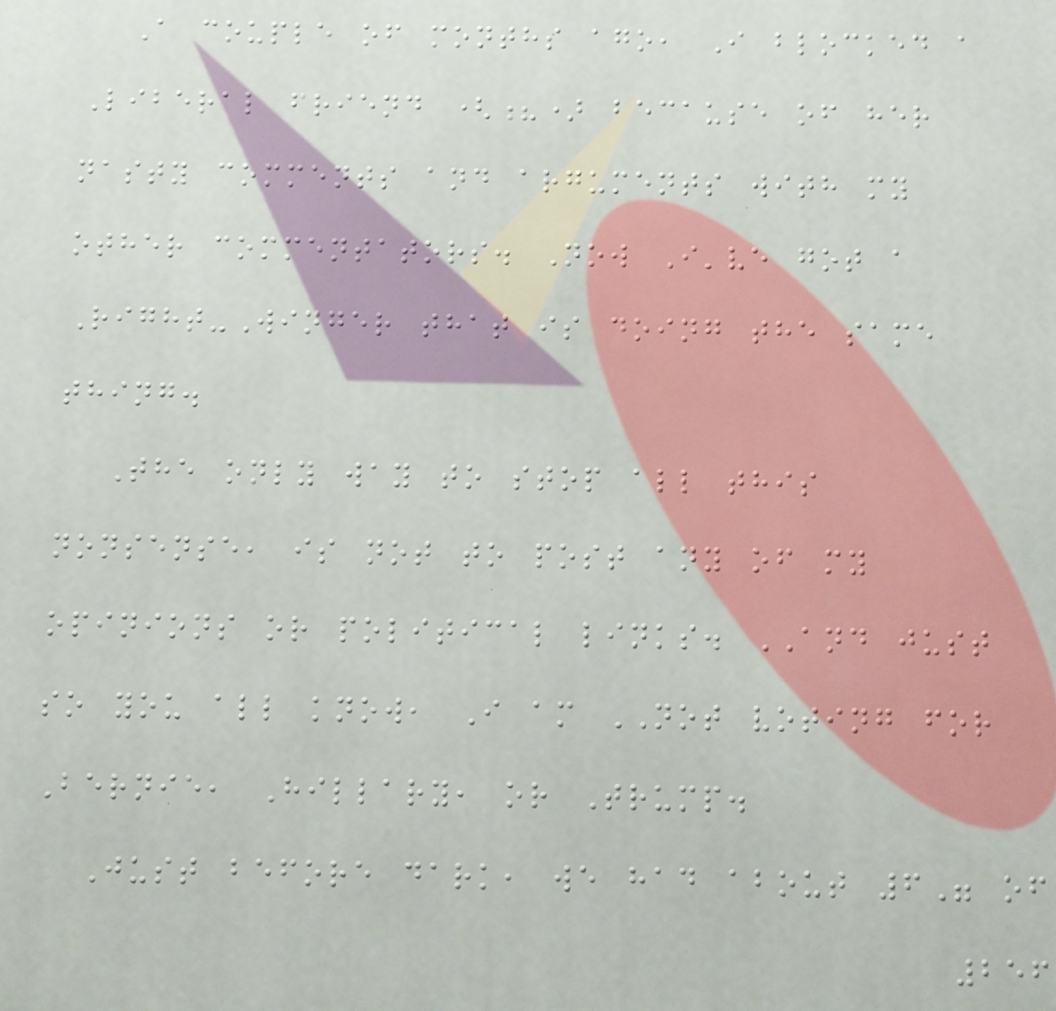A couple of months ago, I blocked a
Liberal friend (?) because of her
nasty comments and arguments with my
other commentators. Now I've got a
Right-Winger that is doing the same
thing.
The only way to stop all this
nonsense, is not to post any of my
opinions or political links. AND just
so you all know, I am NOT voting for
Bernie, Hillary, or Trump.
Just before dark, we had about 6" of
256
